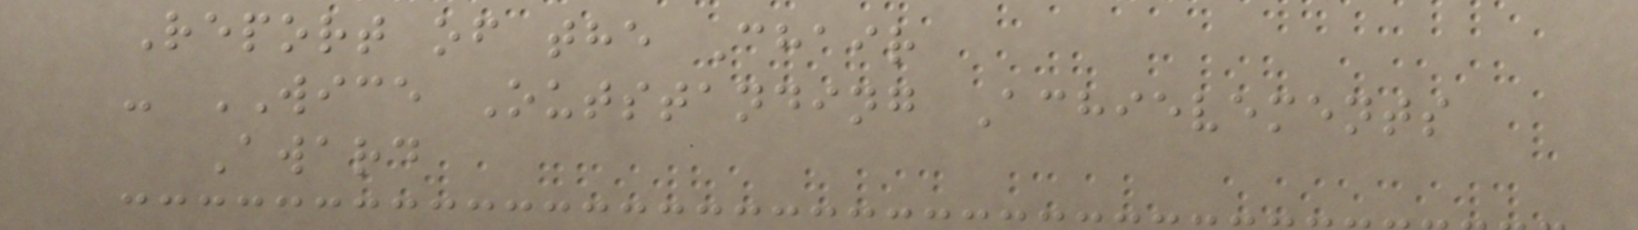Report of the Chair
- WICE Outstanding Achievements
Award
